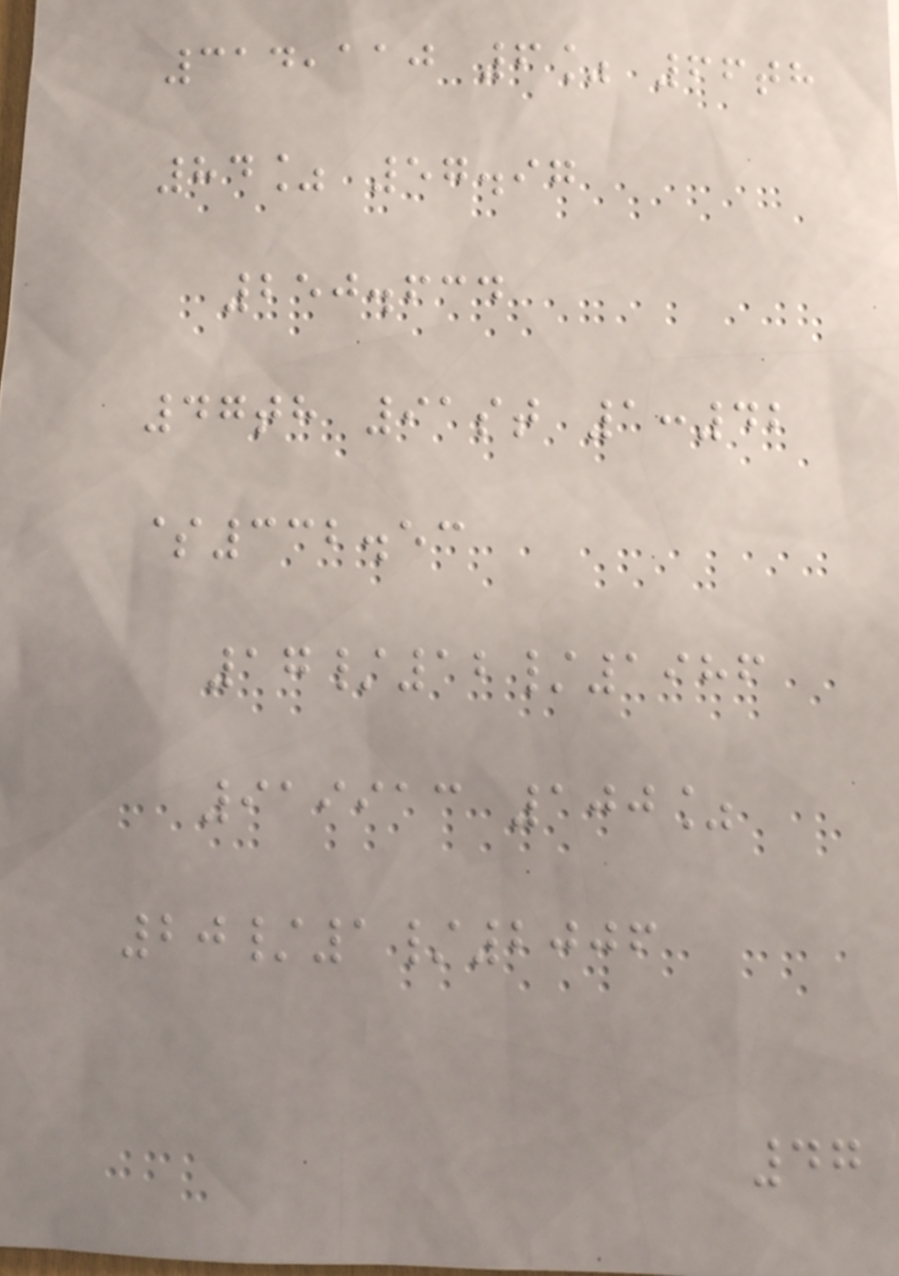314,110 6% 66th
84% 57.97
250.634
47th 91st 1:42
$332.53
17/12/1986
919913 100%
20/1/2006
47
